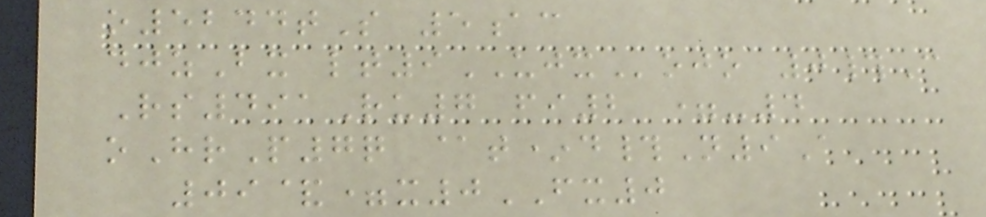o5244tS 5ac
djzBx lt9UJXojo 0#C
Rs491Ru7 fi2 =-4
oHrP7q @t*d#N9A
09&=x0FX0
